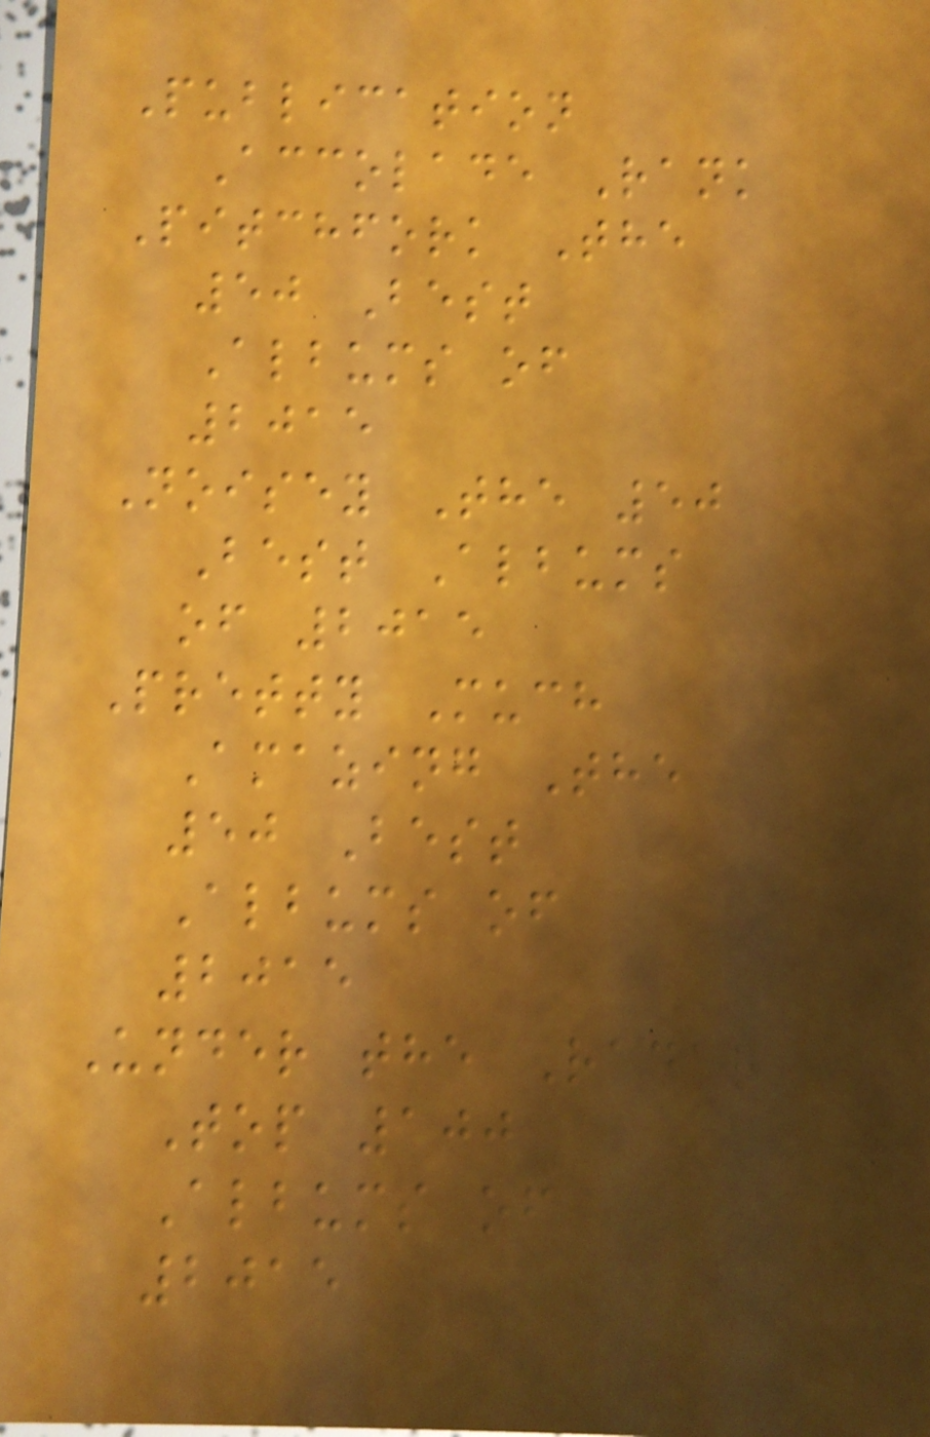Publication
Accolade Rank
Pitchfork The
50 Best
Albums of
2015
Noisey The 50
Best Albums
of 2015
Pretty Much
Amazing The
50 Best
Albums of
2015
Under the Radar
Top 100
Albums of
2015
